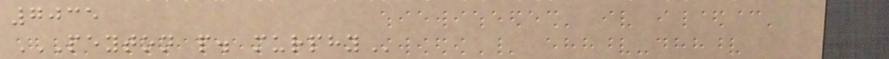7035
PEYTON P. MURPHY
